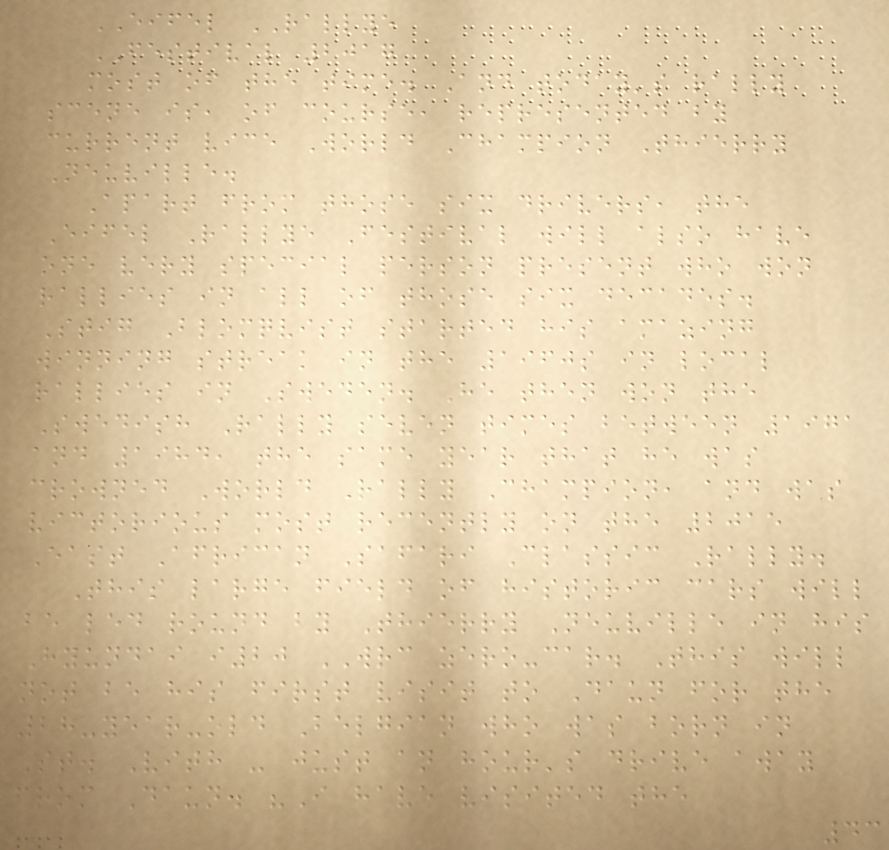EIFEL RALLYE
FESTIVAL 2017
most of the time. And today's rally
scene is, of course, represented by
current vice World Champion Thierry
Neuville.
Apart from those six drivers, the
Eifel Rallye Festival will also have
one very special person present who won
rallies in all of those six decades.
Stig Blomqvist started his amazing
winning streak in the 1960s in local
rallies in Sweden. He then won the
Swedish Rally seven times between 1971
and 1984, the same year that he was
crowned World Rally Champion, and was
victorious most recently on the 2015
East African Safari Classic Rally.
This large field of historic cars will
be led round by Thierry Neuville in his
Hyundai i20 WRC zero-car. This will
not be his first visit to Daun for the
28-year-old Belgian who was born in
St. Vith - just an hour's drive away
from Daun. "I have visited the
43
